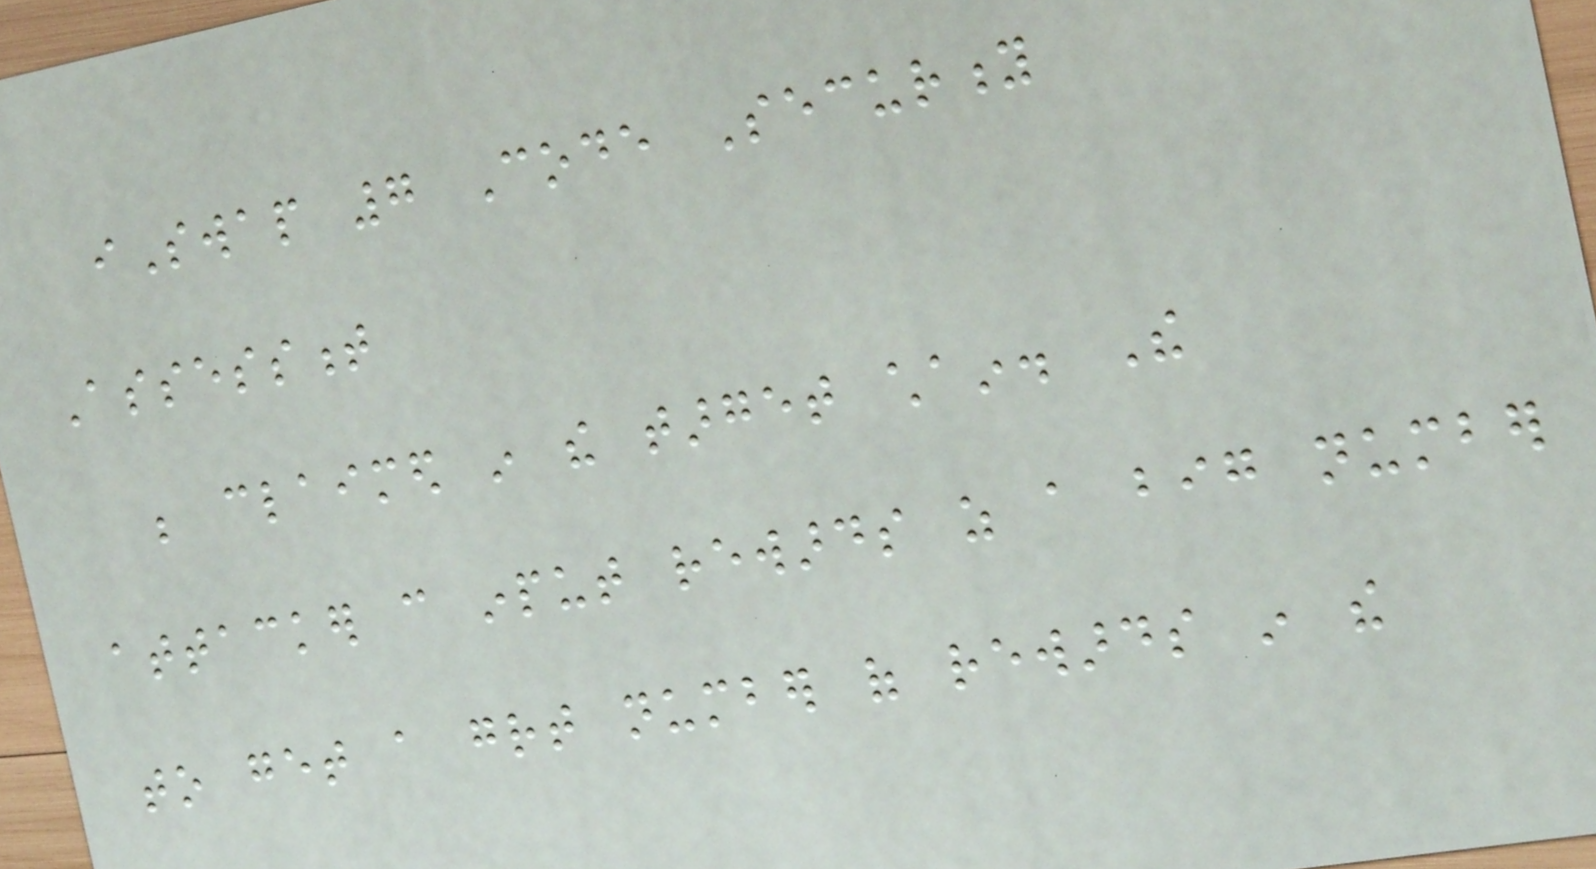iSwap 7 Code Security
Assessment
be claimed in the target chain. The
attacker can input rewards as a big number
to get a great number of rewards in the
